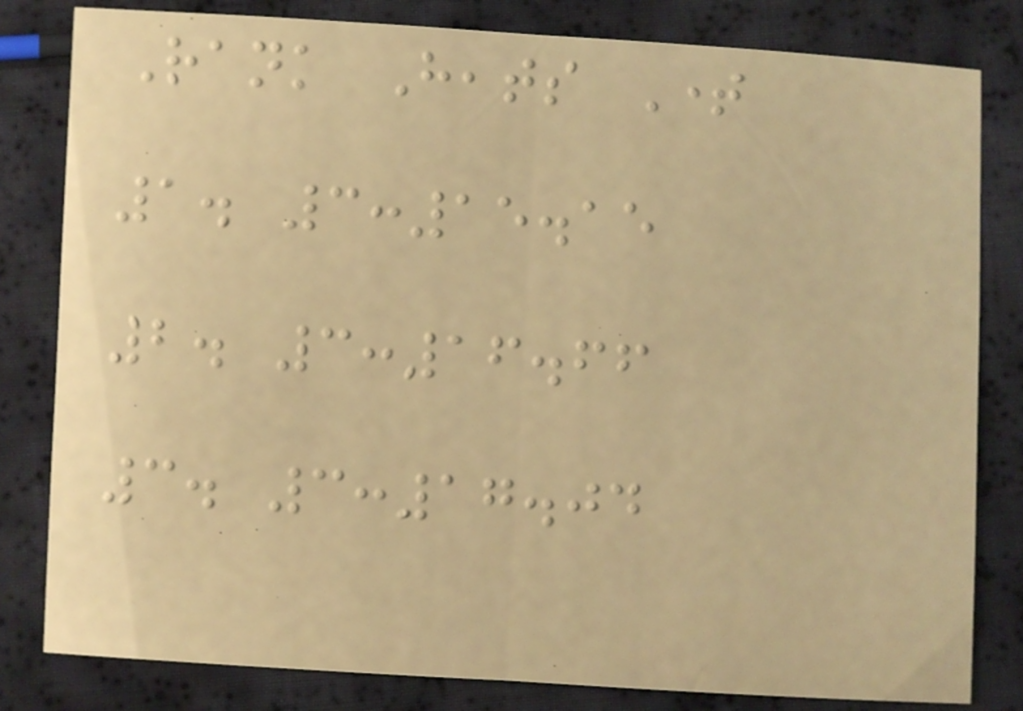Rank Heats Time
1. 3:15.15
2. 3:16.66
3. 3:17.04
